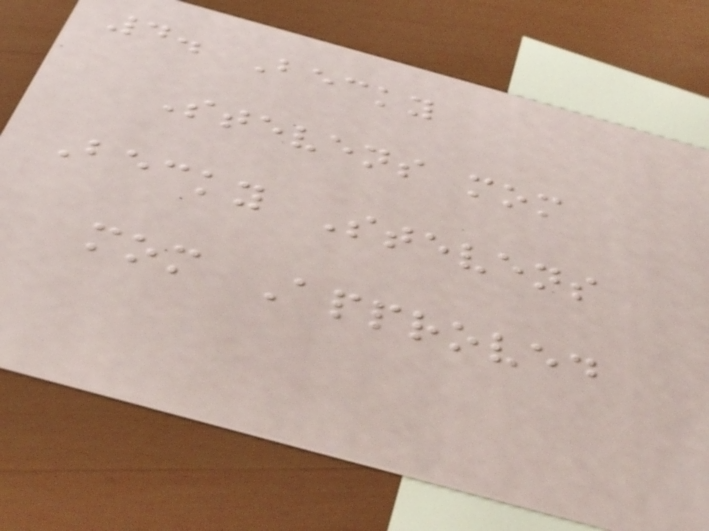4. Becky
Stevens mom
Becky Stevens
mom Approved
